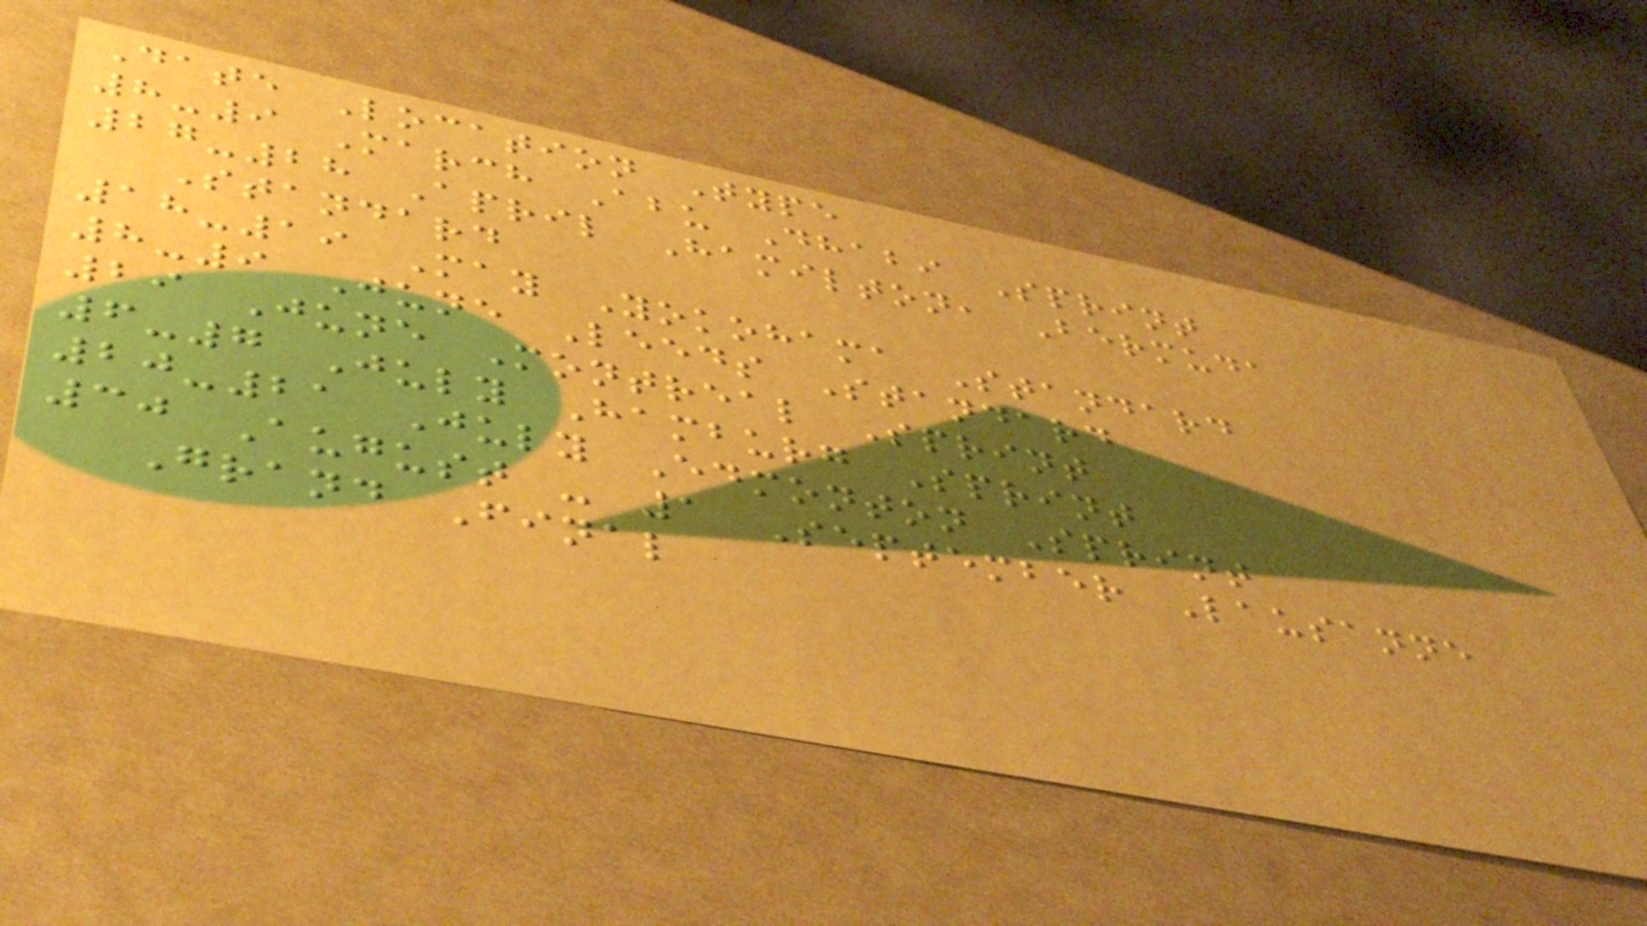Date Location Type
8-9 March Abu Dhabi Sprint
27-28 April Hamilton, Bermuda
Standard
18-19 May Yokohama Standard
8-9 June Leeds Standard
29 June Montreal Sprint
6-7 July Hamburg Sprint
20-21 July Edmonton Sprint
30 August - 1 September Lausanne
Grand Final
